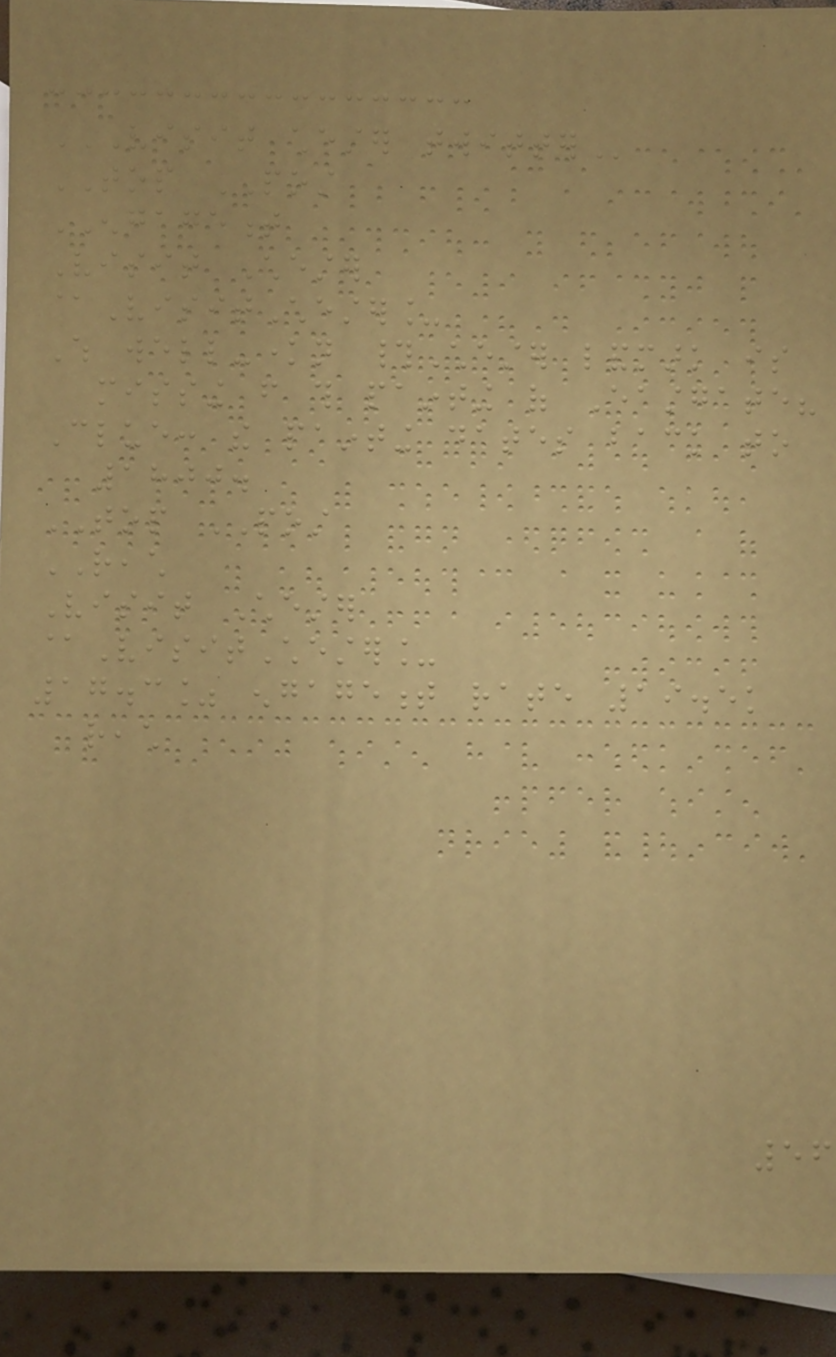VISIT CHESTER TWITTER
TOP POST
ENGAGEMENT
Visit Chester
@VisitChester_
Which well-known #Chester landmark is
missing from this painting of Eastgate?
Clue: the painting dates back to
1800.
TOP POST
REACH
Visit Chester
@VisitChester_
17.3% engagement rate 19.5k
reach
56
